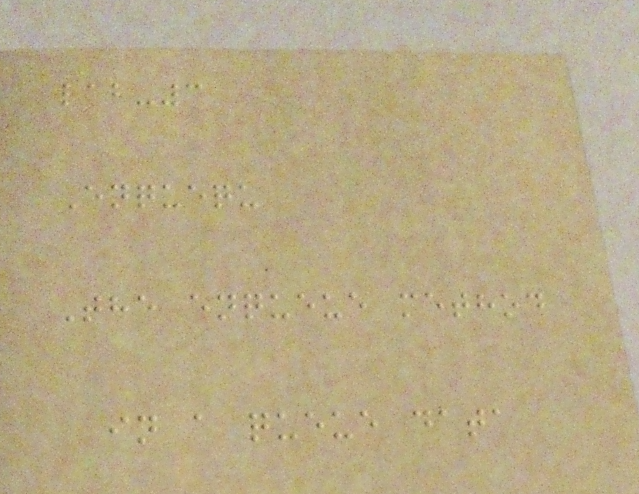lab-3
Enquequ
The enqueue method
in a queue data
